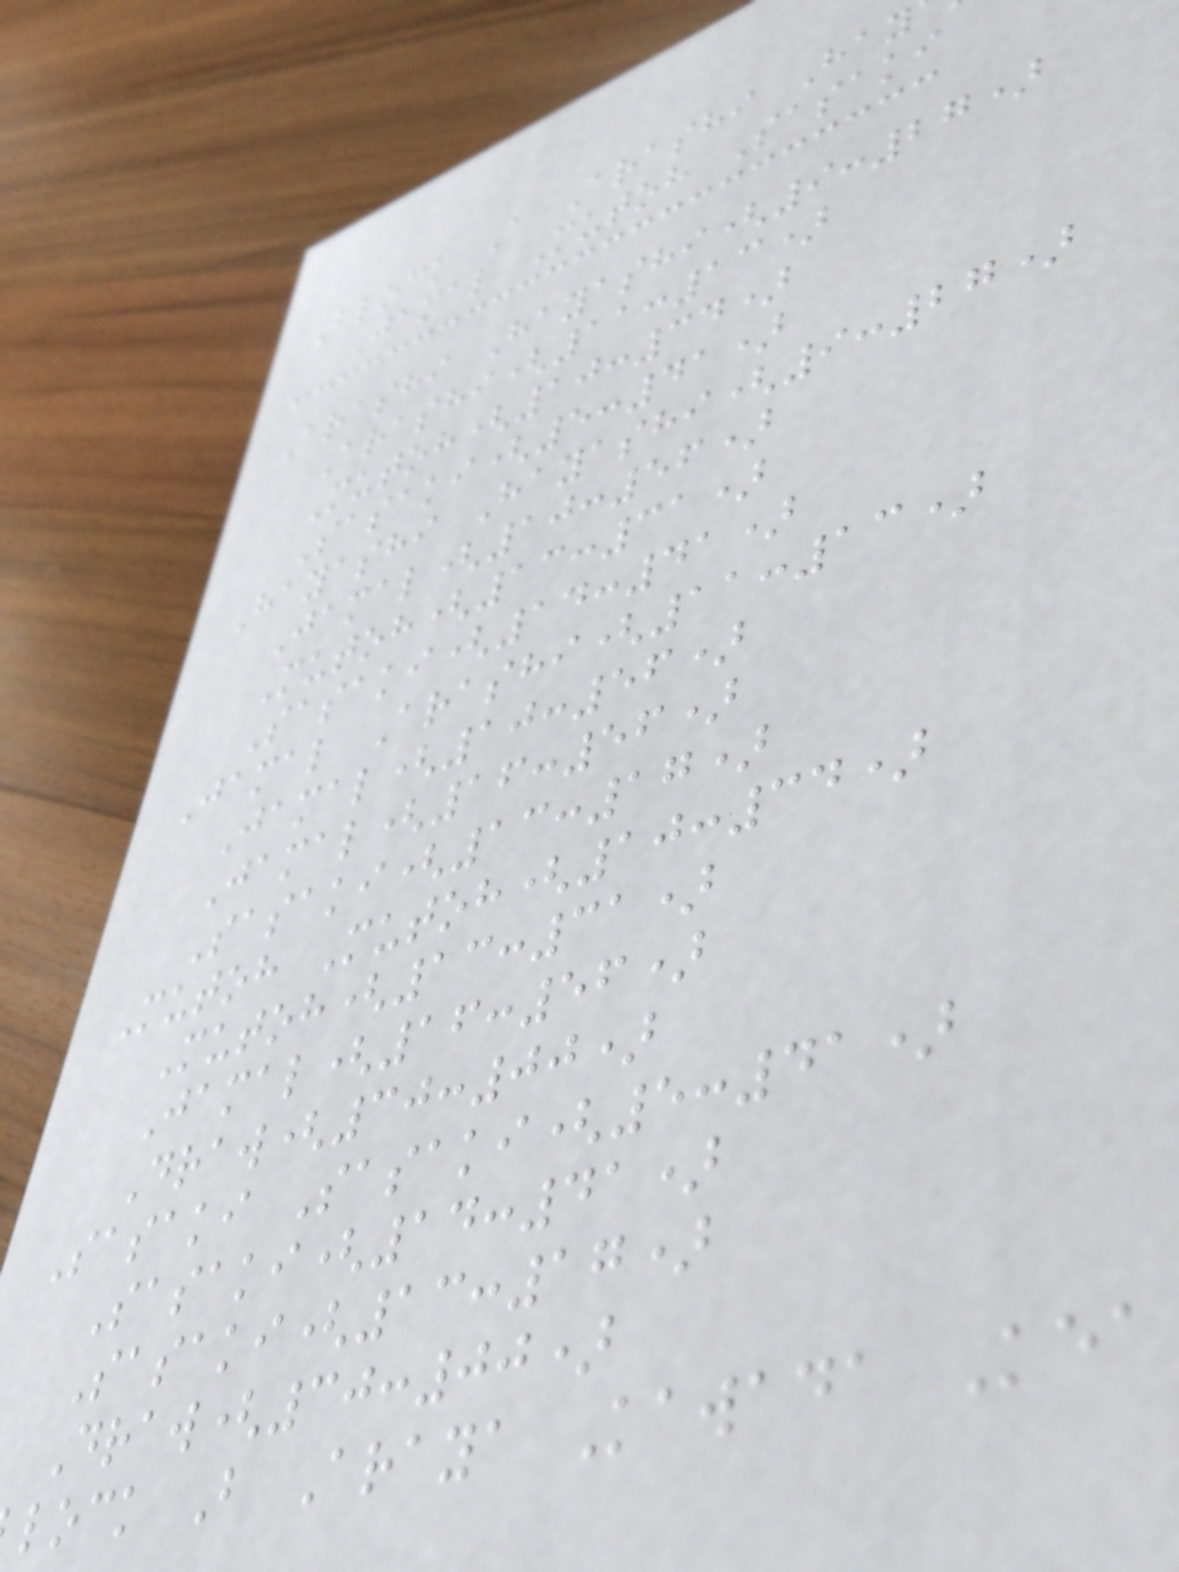Block A Arashi Hay
Jamal Mutoh Sasaki
Arashi Hayashi(9:27)
Arashi(11:13)
Mutoh(10:34)
Sasaki(5:41)
Hayashi Hayashi(9:27)
Jamal(10:56)
Mutoh(13:31)
Sasaki(14:41)
Jamal Arashi(11:13)
Jamal(10:56)
Jamal(16:56)
Sasaki(13:17)
Mutoh Mutoh(10:34)
Mutoh(13:31)
Jamal(16:56)
Draw(30:00)
Sasaki Sasaki(5:41)
Sasaki(14:41)
Sasaki(13:17)
Draw(30:00)
lock B Araya Kawada Kea
